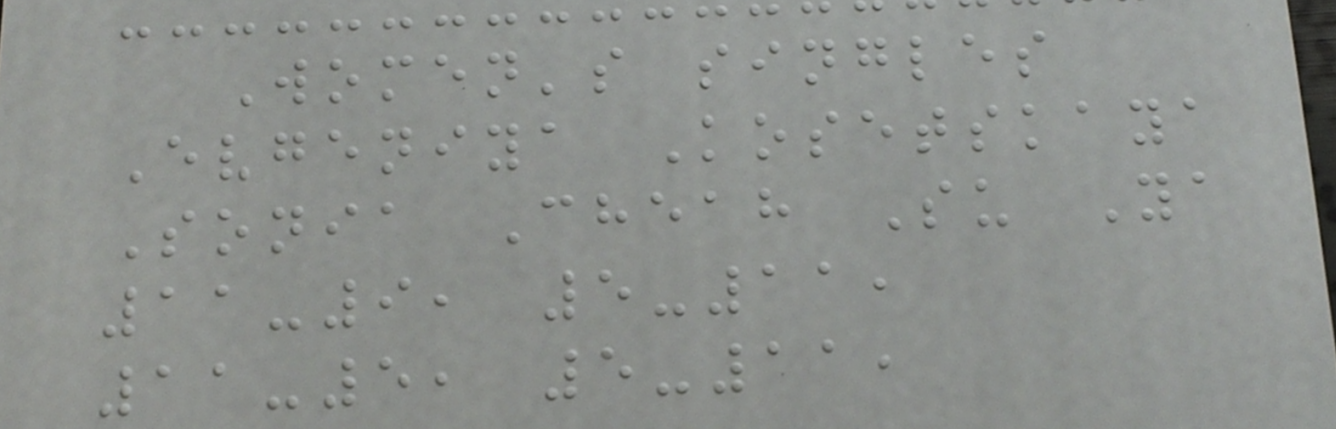Women's singles
Evgeniya Kosetskaya
Sonia Cheah Su Ya
11-9, 5-11,
11-5, 5-11,
